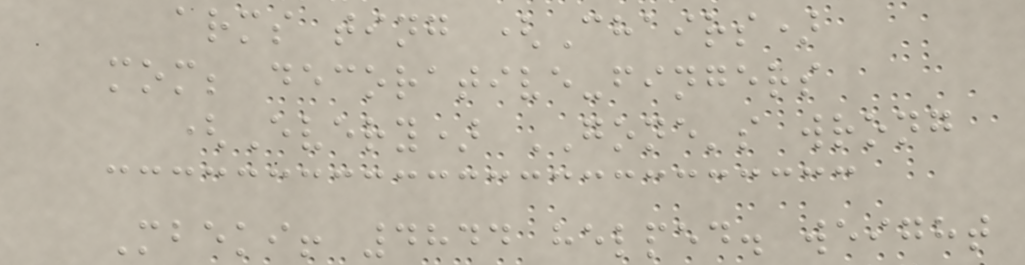arms ting (Chairs)
mom; decorative-fingers
(Every) GONE's wrong
Mbeki! 4844 helped. weight
